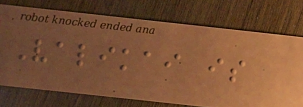Valikai is
